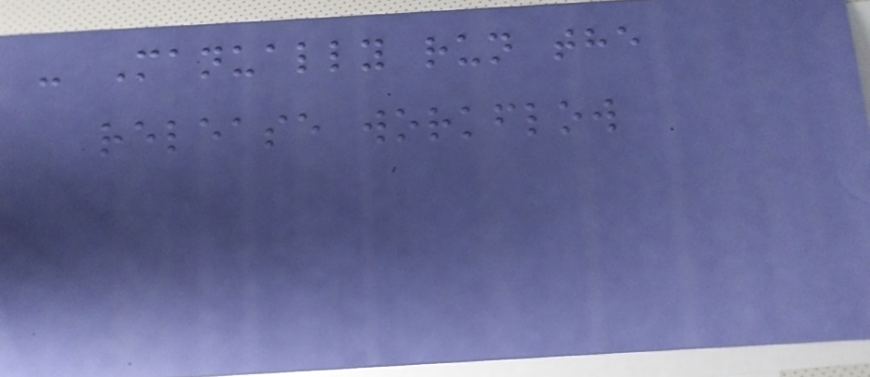- Manually run the
release workflow
